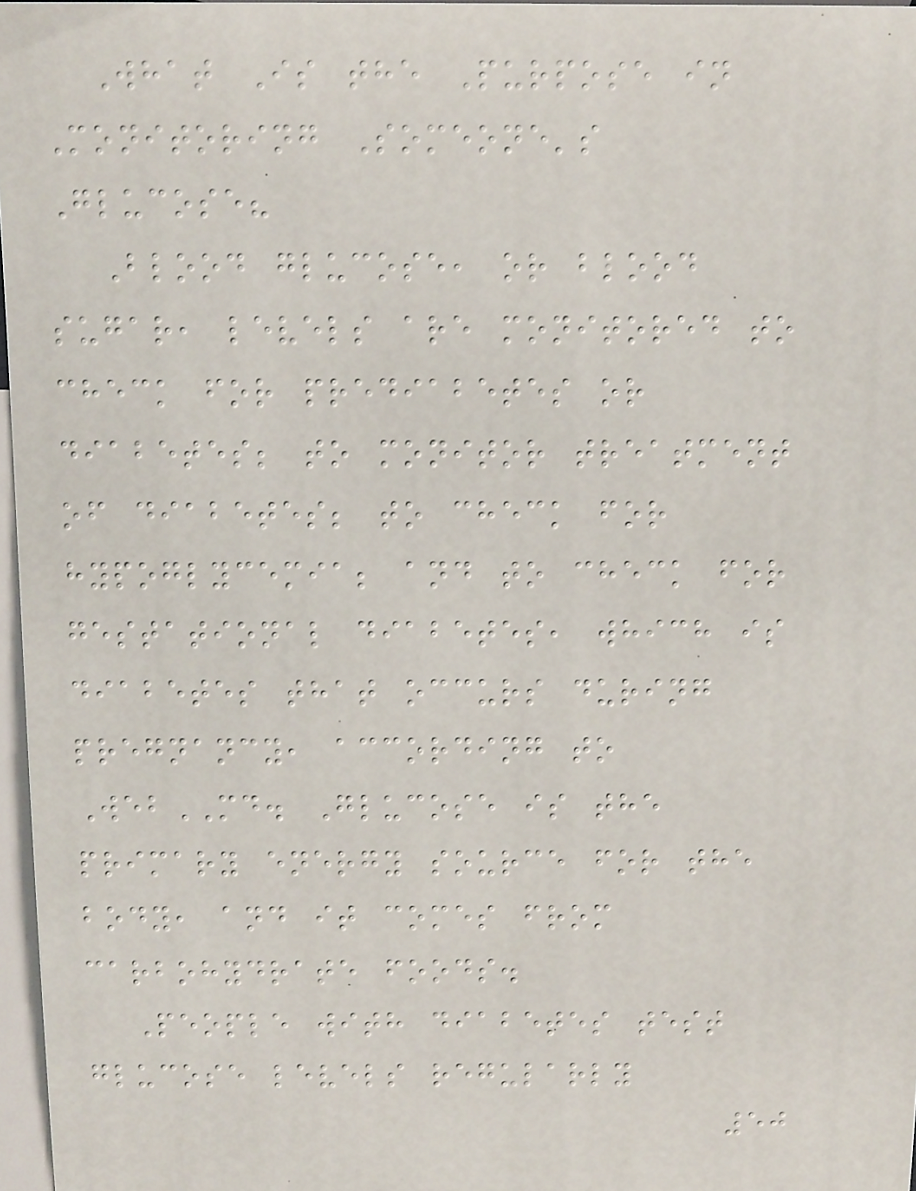What Is the Purpose in
Monitoring Someone's
Glucose?
Blood glucose, or blood
sugar, levels are monitored to
check for prediabetes or
diabetes; to monitor treatment
of diabetes; to check for
hypoglycemia; and to check for
gestational diabetes, which is
diabetes that occurs during
pregnancy, according to
WebMD. Glucose is the
primary energy source for the
body, and it comes from
carbohydrate foods.
People with diabetes test
glucose levels regularly
50
